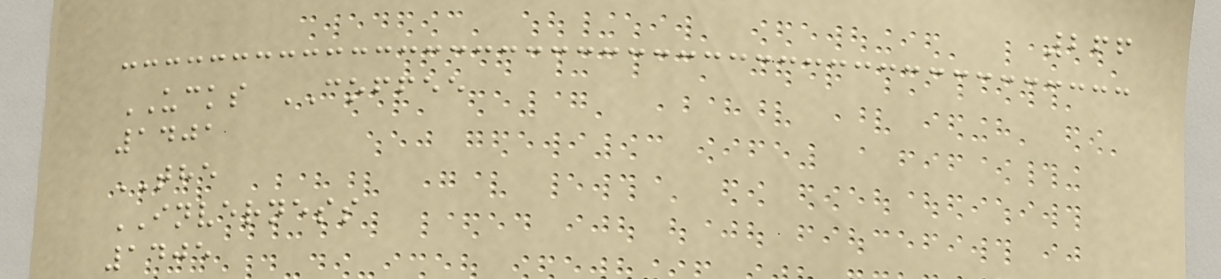266
UCKS COFFEE
1401
THE
INVERNESS
1405
